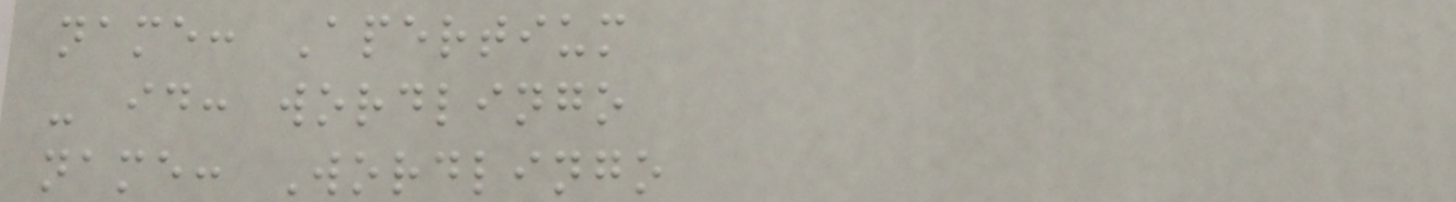name: Apertium
- id: wordlingo
name: Wordlingo
